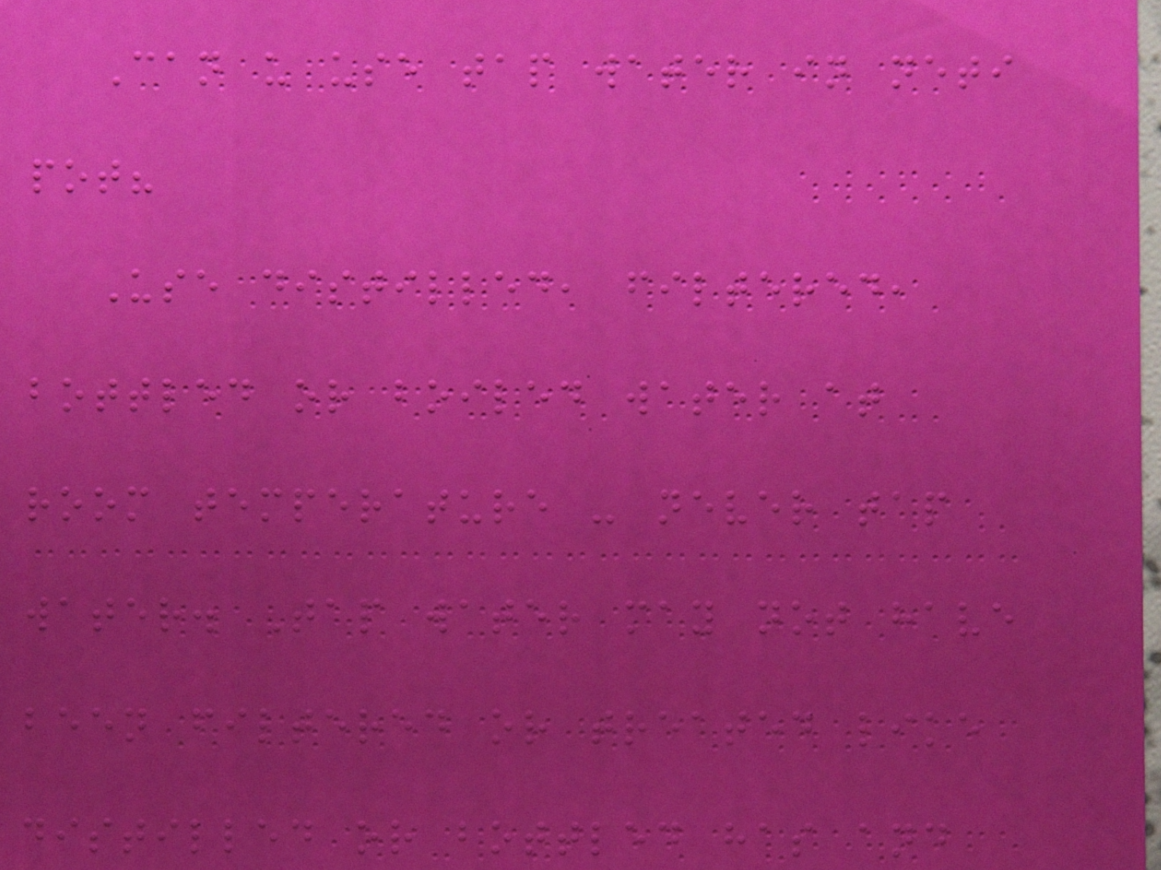Can u use tap water in neti
pot?
Use distilled, filtered,
bottled or boiled water at
room temperature - never tap
water. Tap water may not have
been filtered or treated like
distilled or bottled has and
